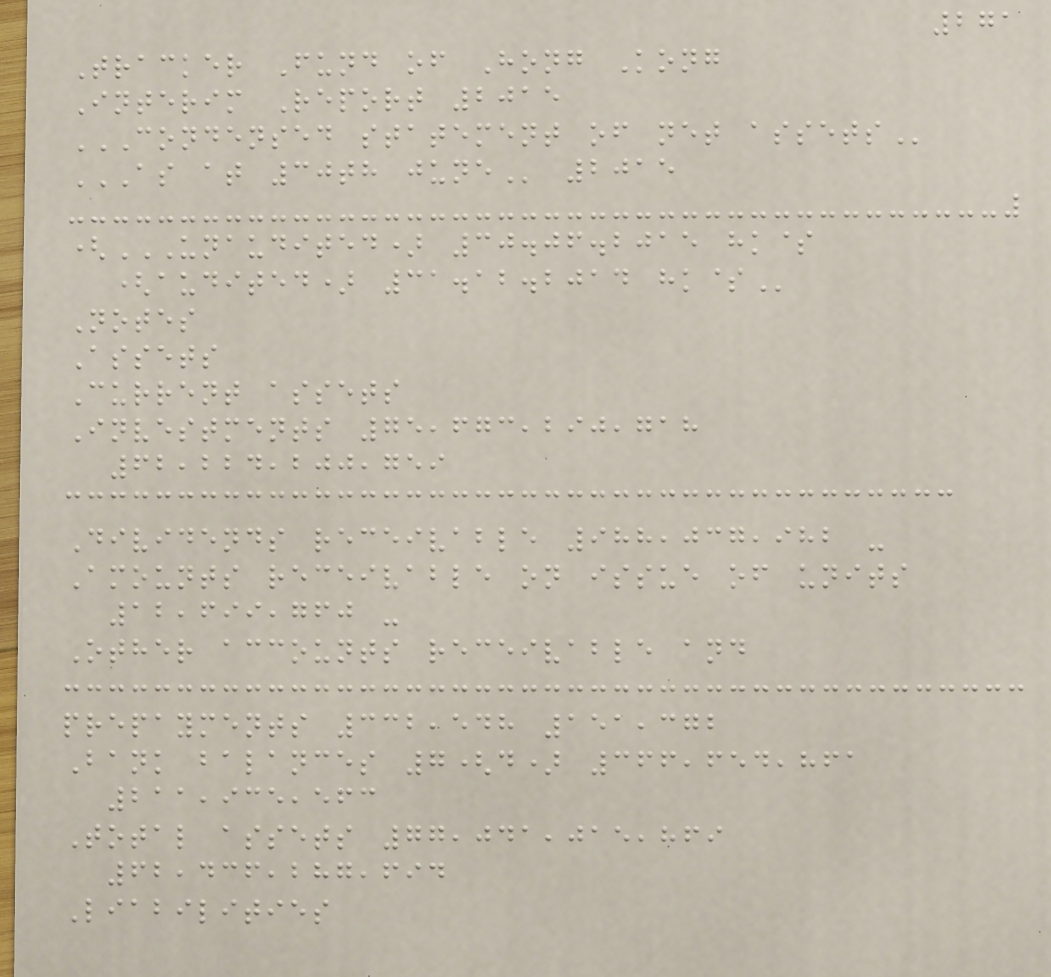271
Tracker Fund of Hong Kong
Interim Report 2015
CONDENSED STATEMENT OF NET ASSETS
AS AT 30TH JUNE 2015
(UNAUDITED) 30.06.2015 HK$
(AUDITED) 31.12.2014 HK$
Notes
Assets
Current assets
Investments 75,673,290,718
62,224,200,759
Dividends receivable 988,037,982 -
Amounts receivable on issue of units
12,699,760 -
Other accounts receivable and
prepayments 332,548 151,372
Bank balances 7(d) 366,654,861
211,935,563
Total assets 77,041,015,869
62,436,287,694
Liabilities
